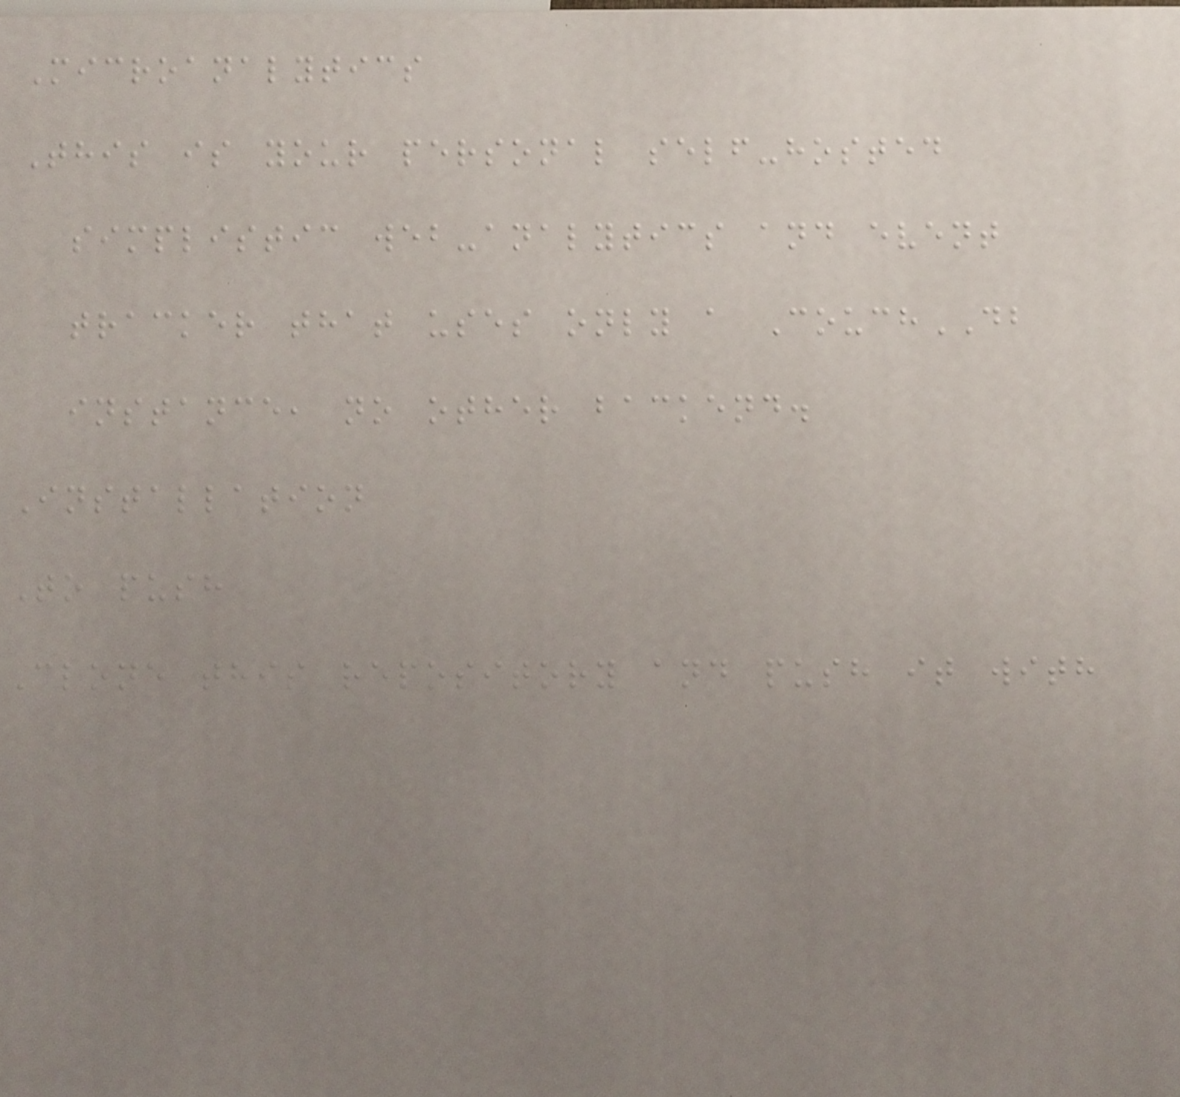Microanalytics
This is your personal self-hosted
simplistic web-analytics and event
tracker that uses only a CouchDB
instance, no other backend.
Installation
To push
Clone this repository and push it with
